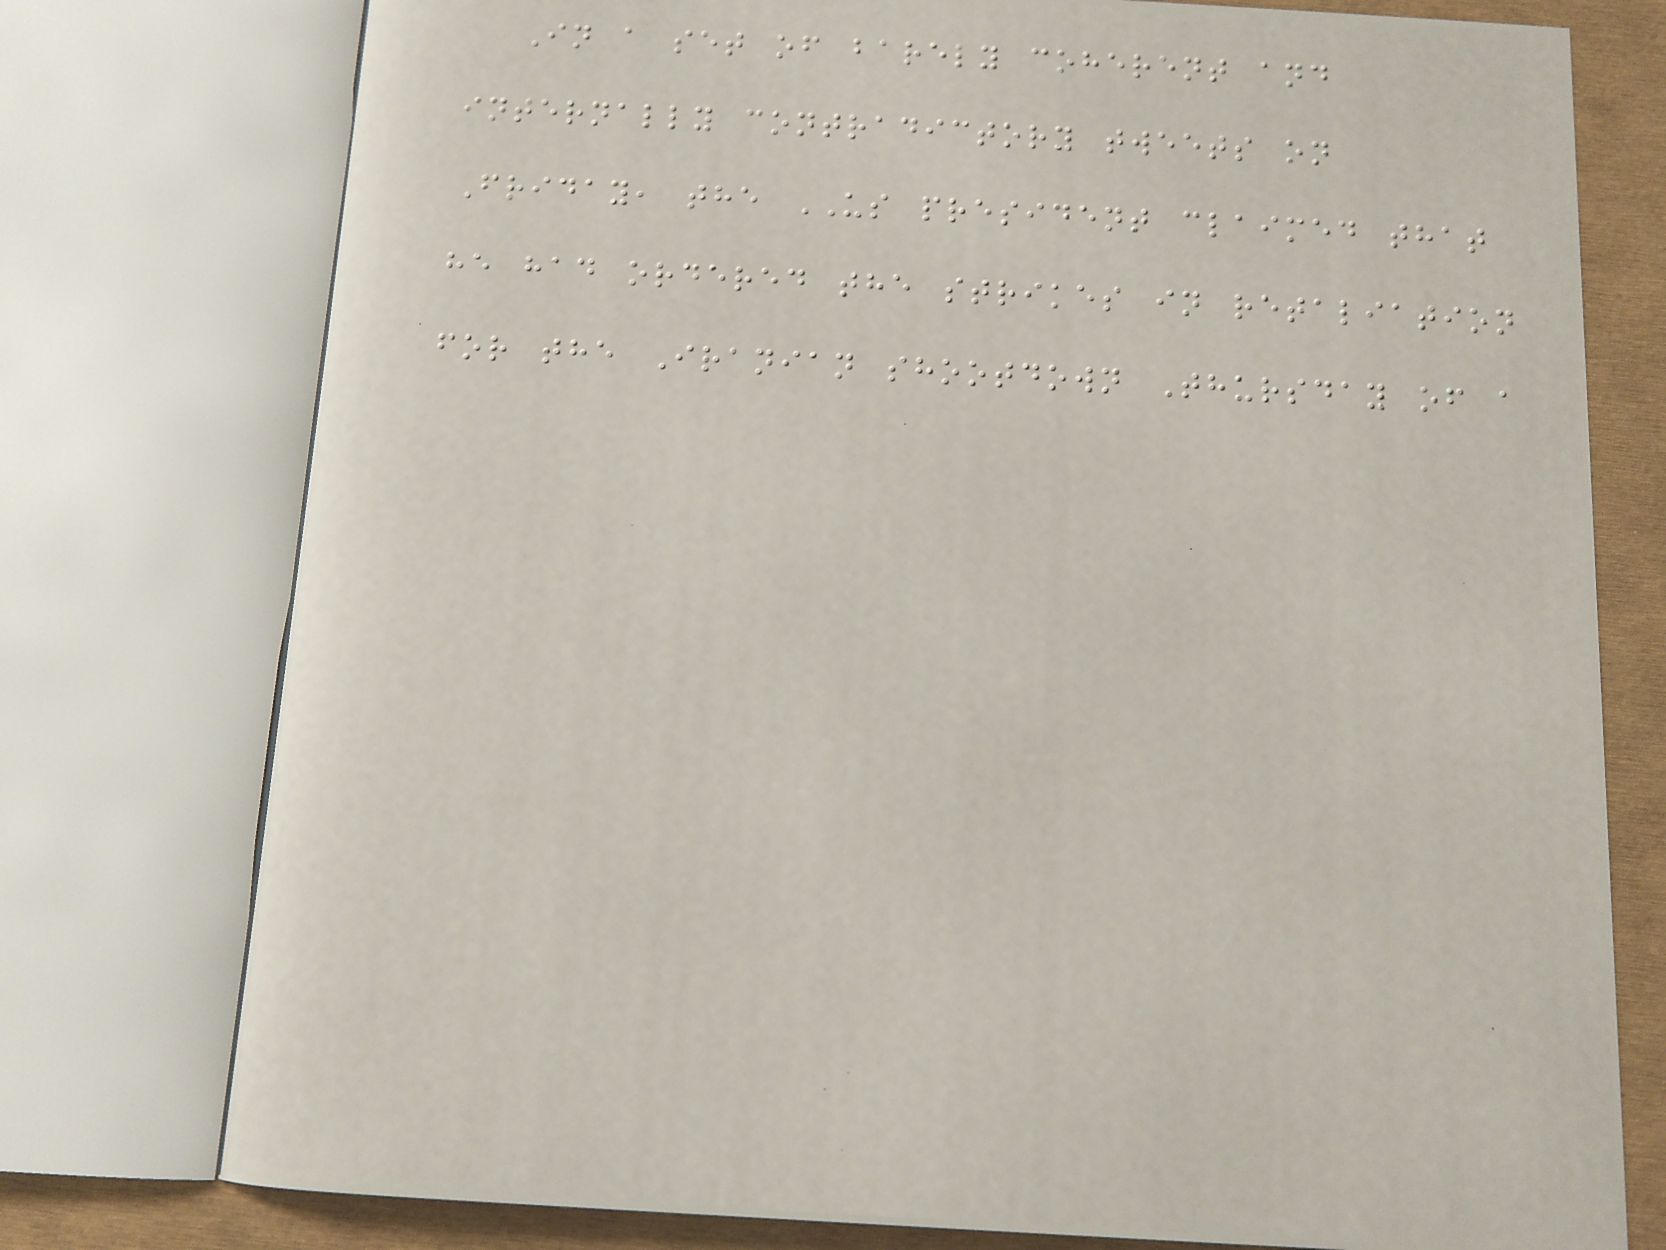In a set of barely coherent and
internally contradictory tweets on
Friday, the US president claimed that
he had ordered the strikes in retaliation
for the Iranian shootdown Thursday of a
